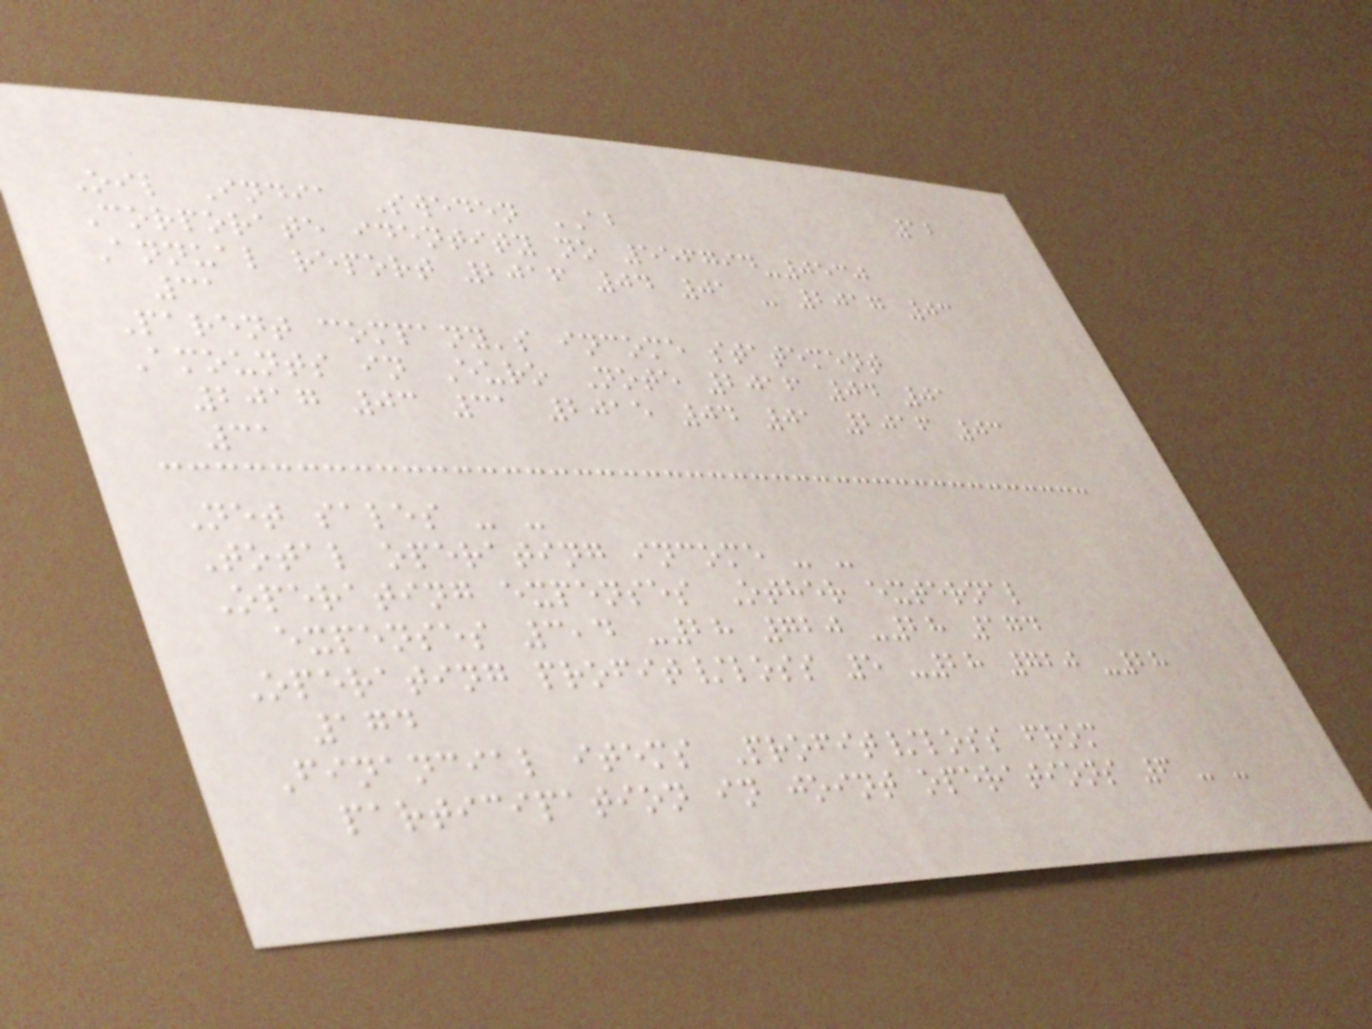12
Oil India Sweden AB
Corporate identity no 556794-0530
Annual report 2016 04 01 - 2017 03
31
Parent company's income statement
Amounts in Euro Note 2016 04 01
2017 03 31 2015 04 01 2016 03
31
Net sales - -
Total operating income - -
Operating expenses Other external
expenses 3,4 -28 720 -28 174
Operating profit/loss 5 -28 720 -28
174
Financial items Profit/loss from
participation in joint operations 6 - -
